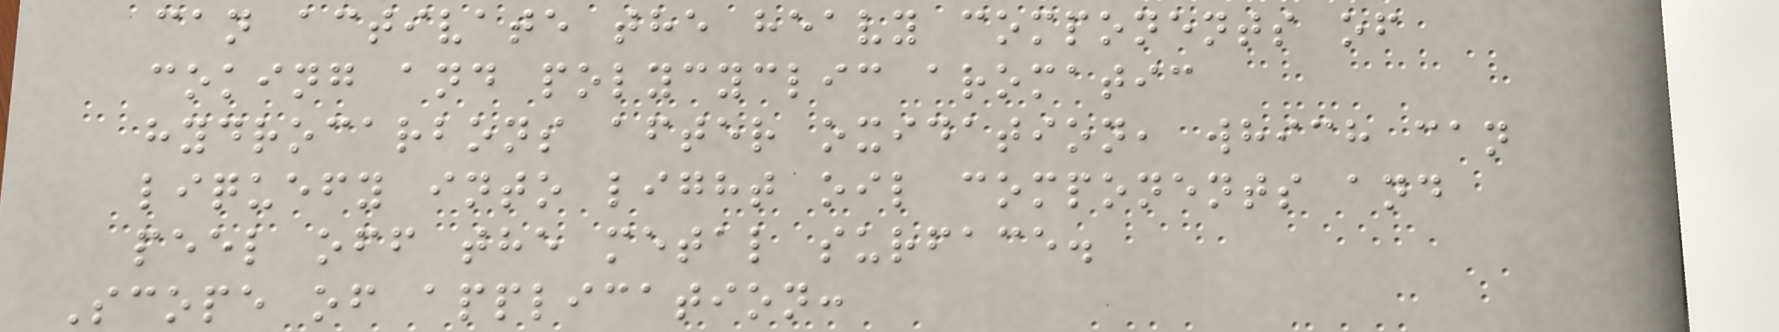can activate the heavy components of
coking and polycyclic aromatic
hydrocarbons after oxidation, which can
liquefy into light oil components and
peel off the metal surface.
Scope of application:
